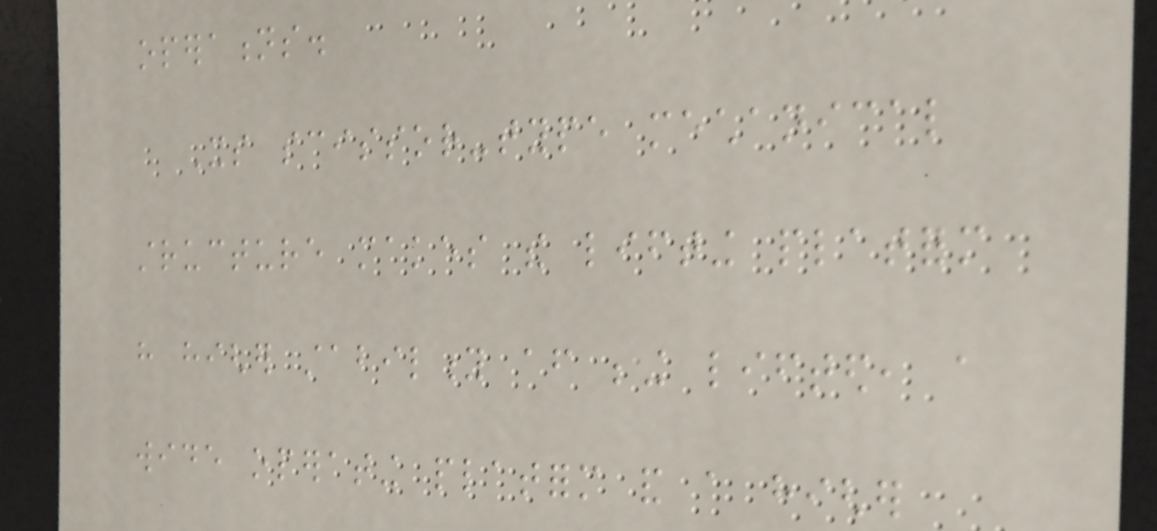operations.
Its scissor-type mechanical
structure makes the lifting platform
have higher stability after being lifted, a
wide operating platform and a higher
